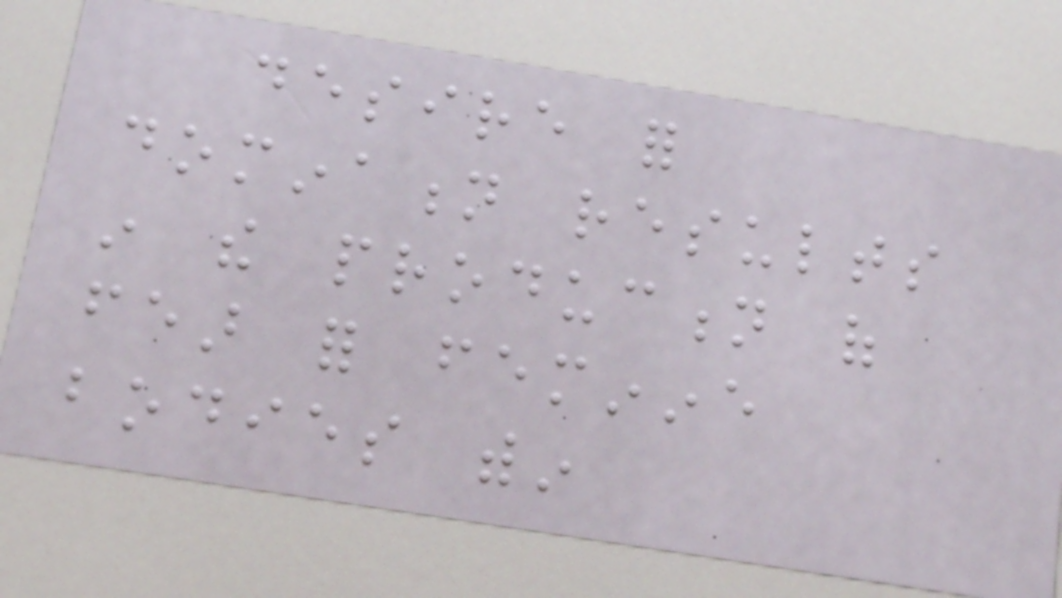desire for
domination results
in the production of
fear for feminine
bodies within
